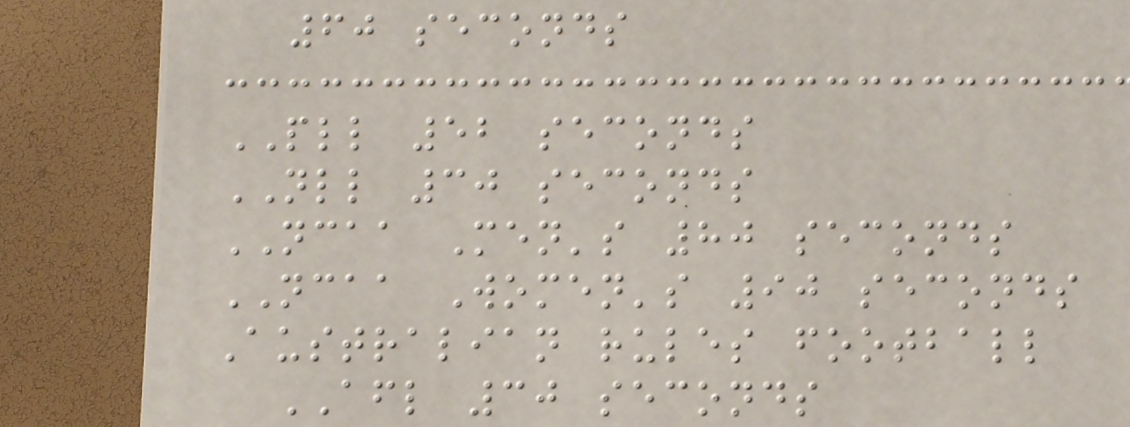60 seconds
PLL 52 seconds
NLL 30 seconds
NCAA Men's 80 seconds
NCAA Women's 90 seconds
Australian rules football
AFL 30 seconds
